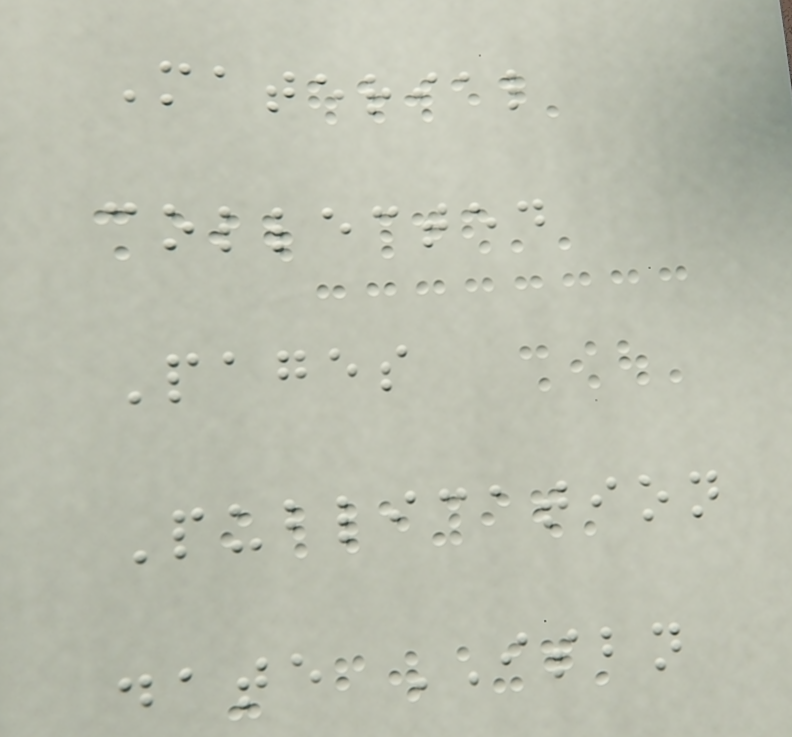Material
collected
Pages
Publication
date ISBN
